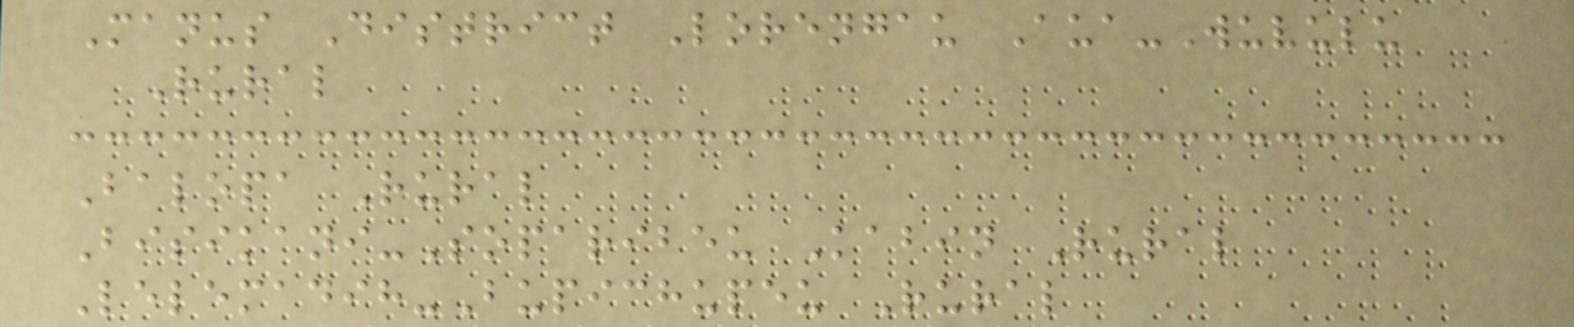Manus District Lorengau Aua-Wuvulu
Rural
Balopa Rural
Bisikani-Soparibeu Kabin Rural
Lelemadih-Bupichupeu Rural
